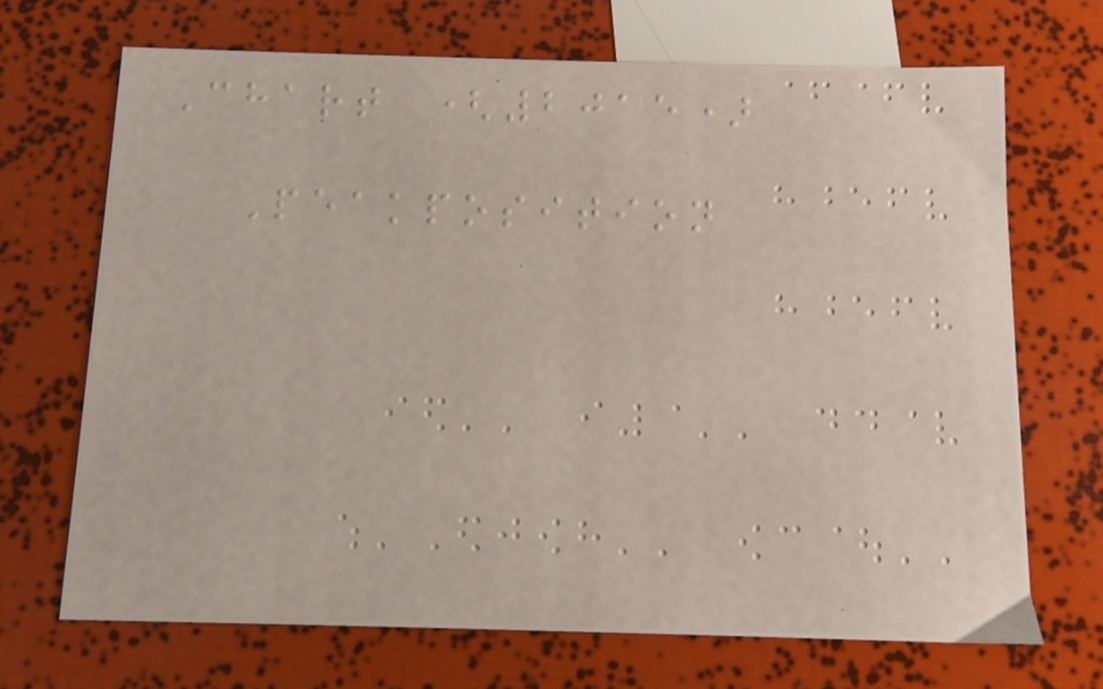Chart (2015)
Peakposition
